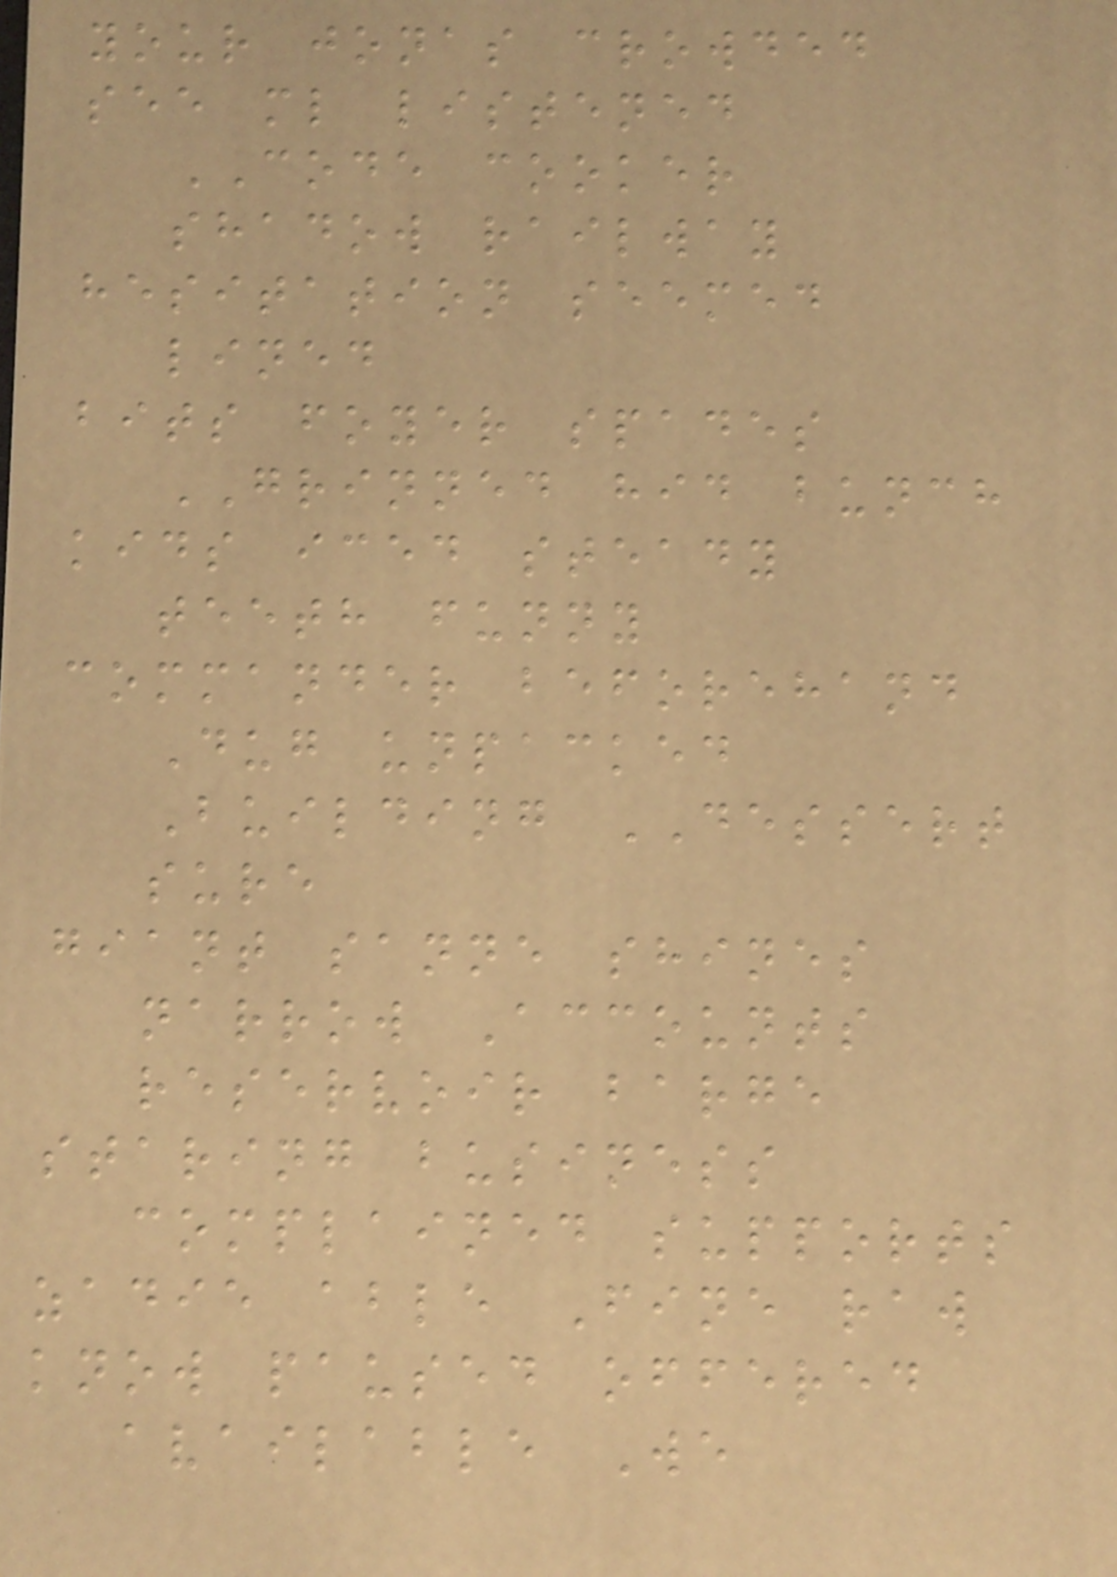your jonas crowded
see ml listened
CODE cooker
shadow railway
hesitation seemed
lined
bits foyer spades
GRINNED hid bunch
kids iced steady
teeth funny
commander beforehand
Dug unpacked
Building DESSERT
sure
giant sanne shines
narrow Accounts
reservoir barge
staring business
complained supports
zadie able Fine raw
know paused offered
available We
